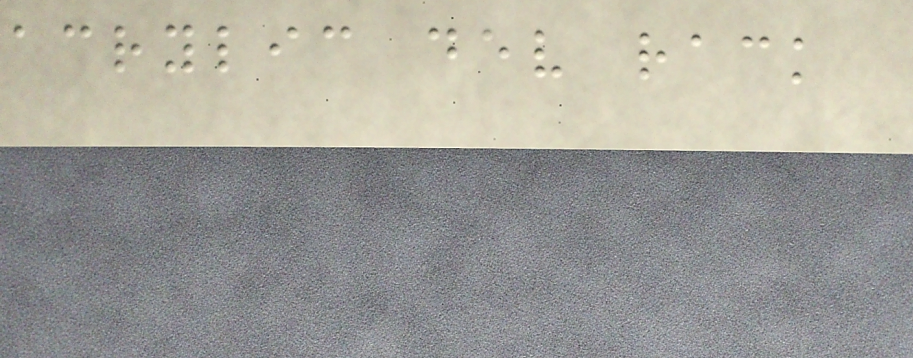acrylic dev rack
